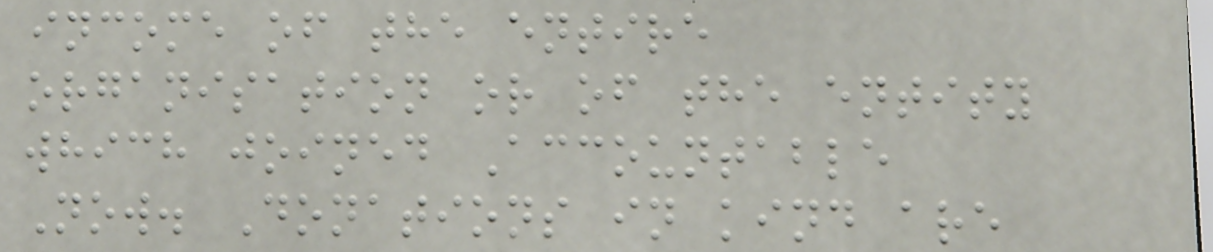income of the entire
organisation or of the entity
which joined Accountable
Now. Donations in kind are
